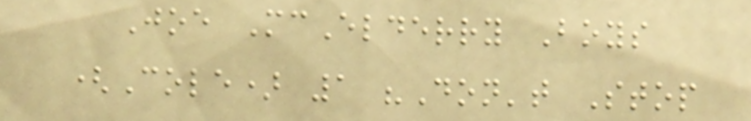Joe McElderry Boys
(Cole) 1 "Don't Stop
